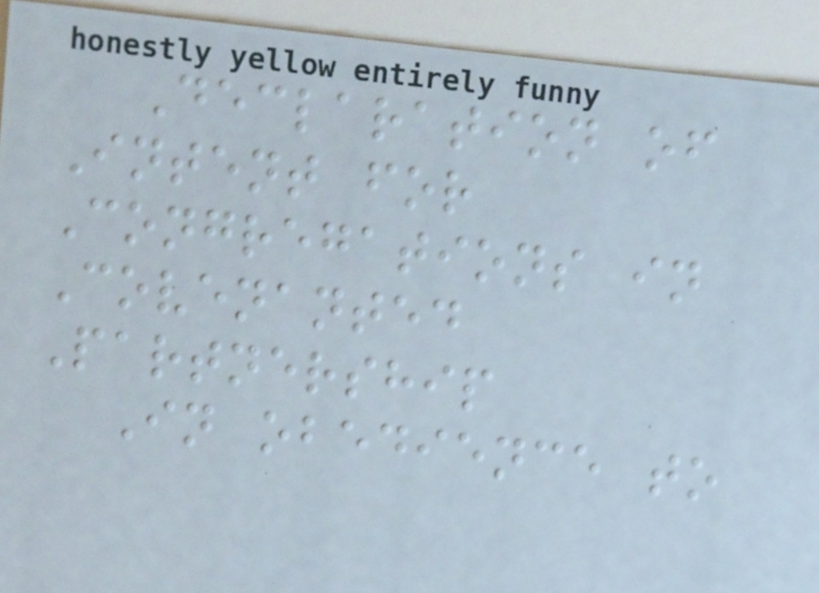Declaration of
Intent for
Congregations in
Covenanted
Partnership
In obedience to
